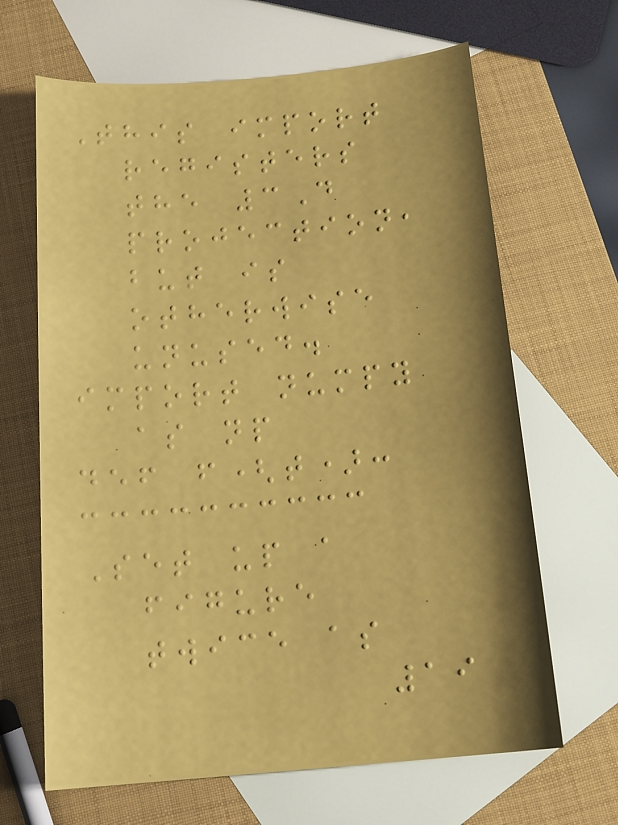This import
registers
the 3D
projection,
but is
otherwise
unused.
import numpy
as np
def f(t):
Set up a
figure
twice as
19
